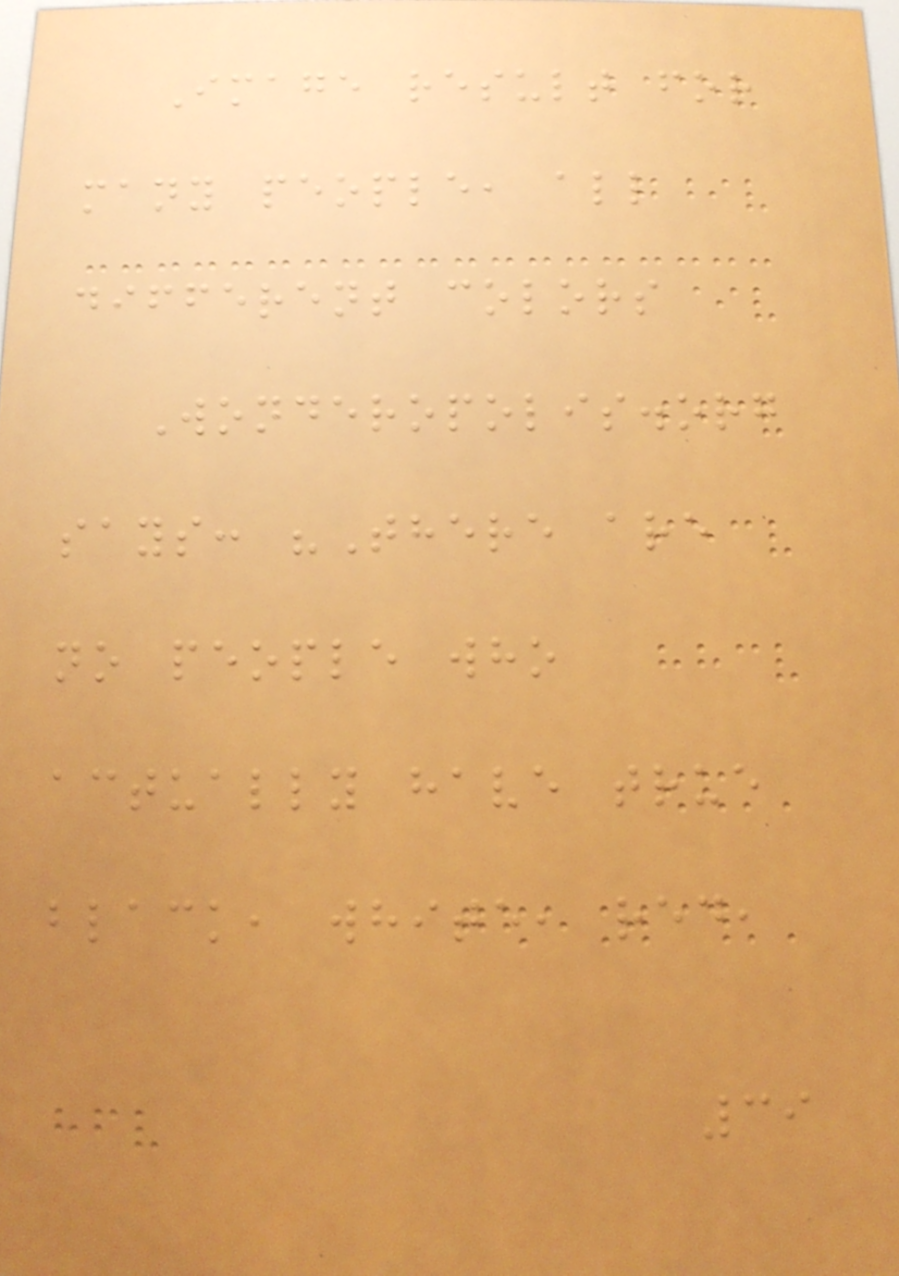Image result for
many people, all
different colors
Wonderopolis.org
says: "There are
no people who
actually have true
black, white, red,
39
